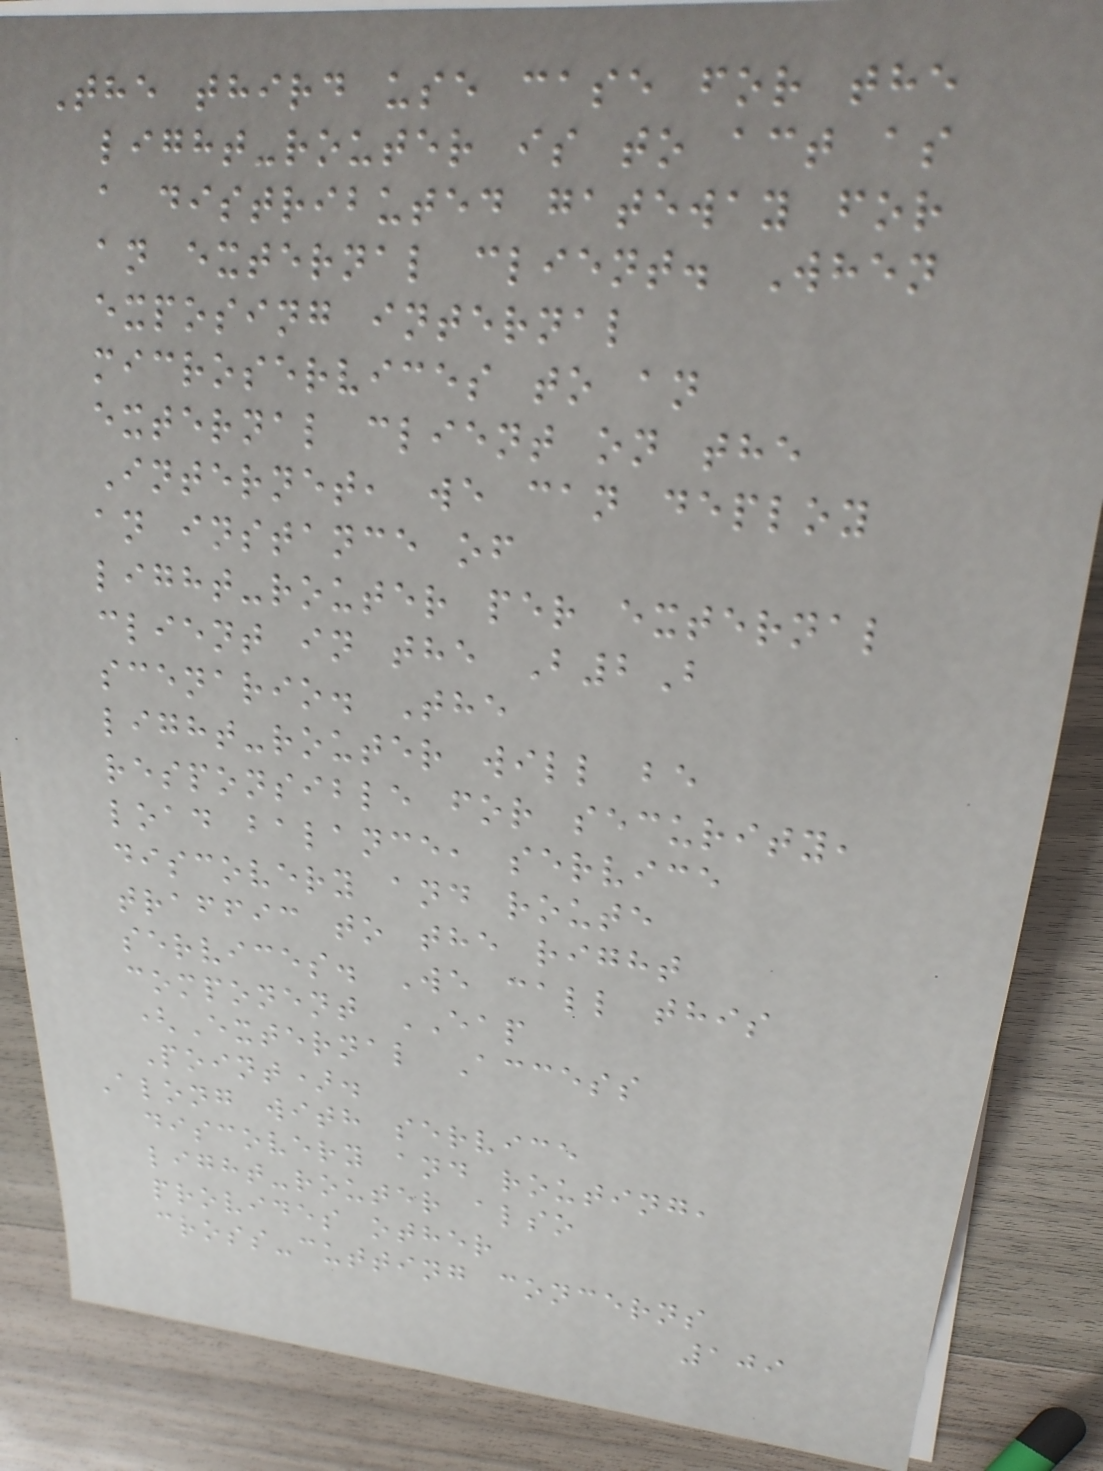The third use case for the
light-router is to act as
a distributed gateway for
an external client. When
exposing internal
microservices to an
external client on the
Internet, we can deploy
an instance of
light-router per external
client in the B2B
scenario. The
light-router will be
responsible for security,
load balance, service
discovery and route
traffic to the right
services. We call this
component EAP
(External Access
Point).
Along with service
discovery and routing,
light-router also
provides other
cross-cutting concerns
109
